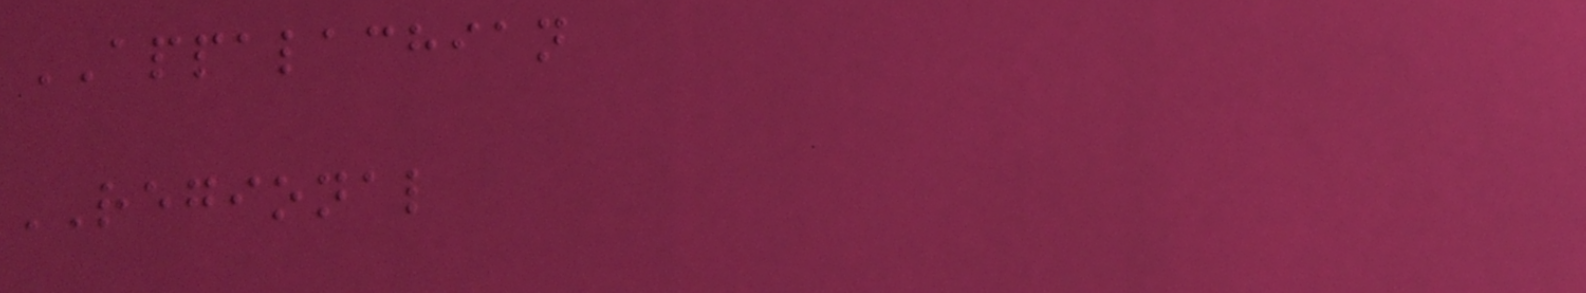APPALACHIAN
REGIONAL
